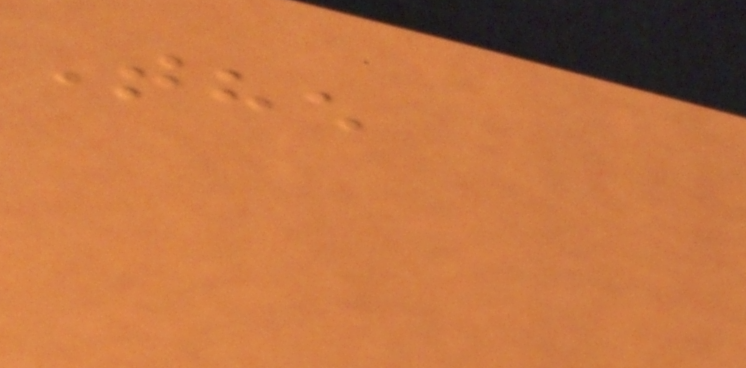The
